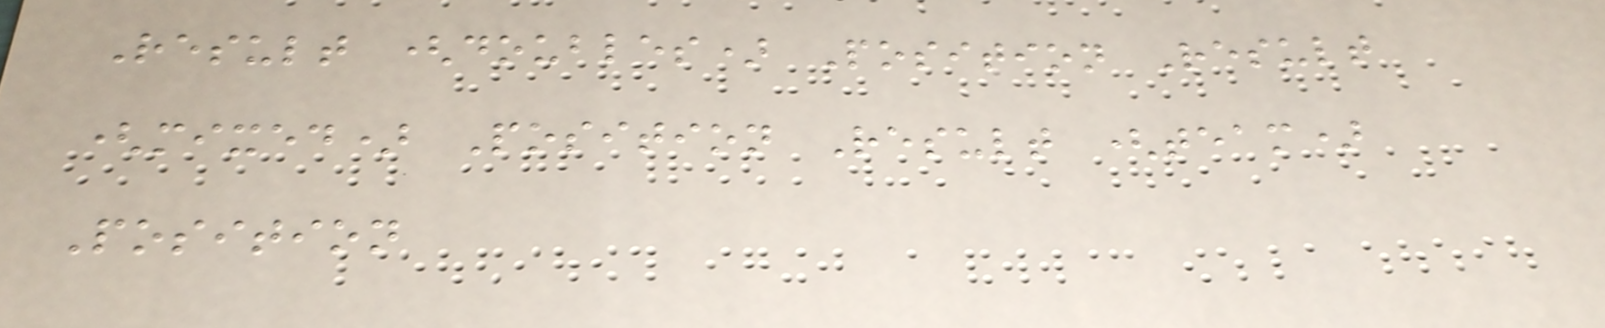Result (doubles) Position Result
(mixed) Position Result (team)
Position
